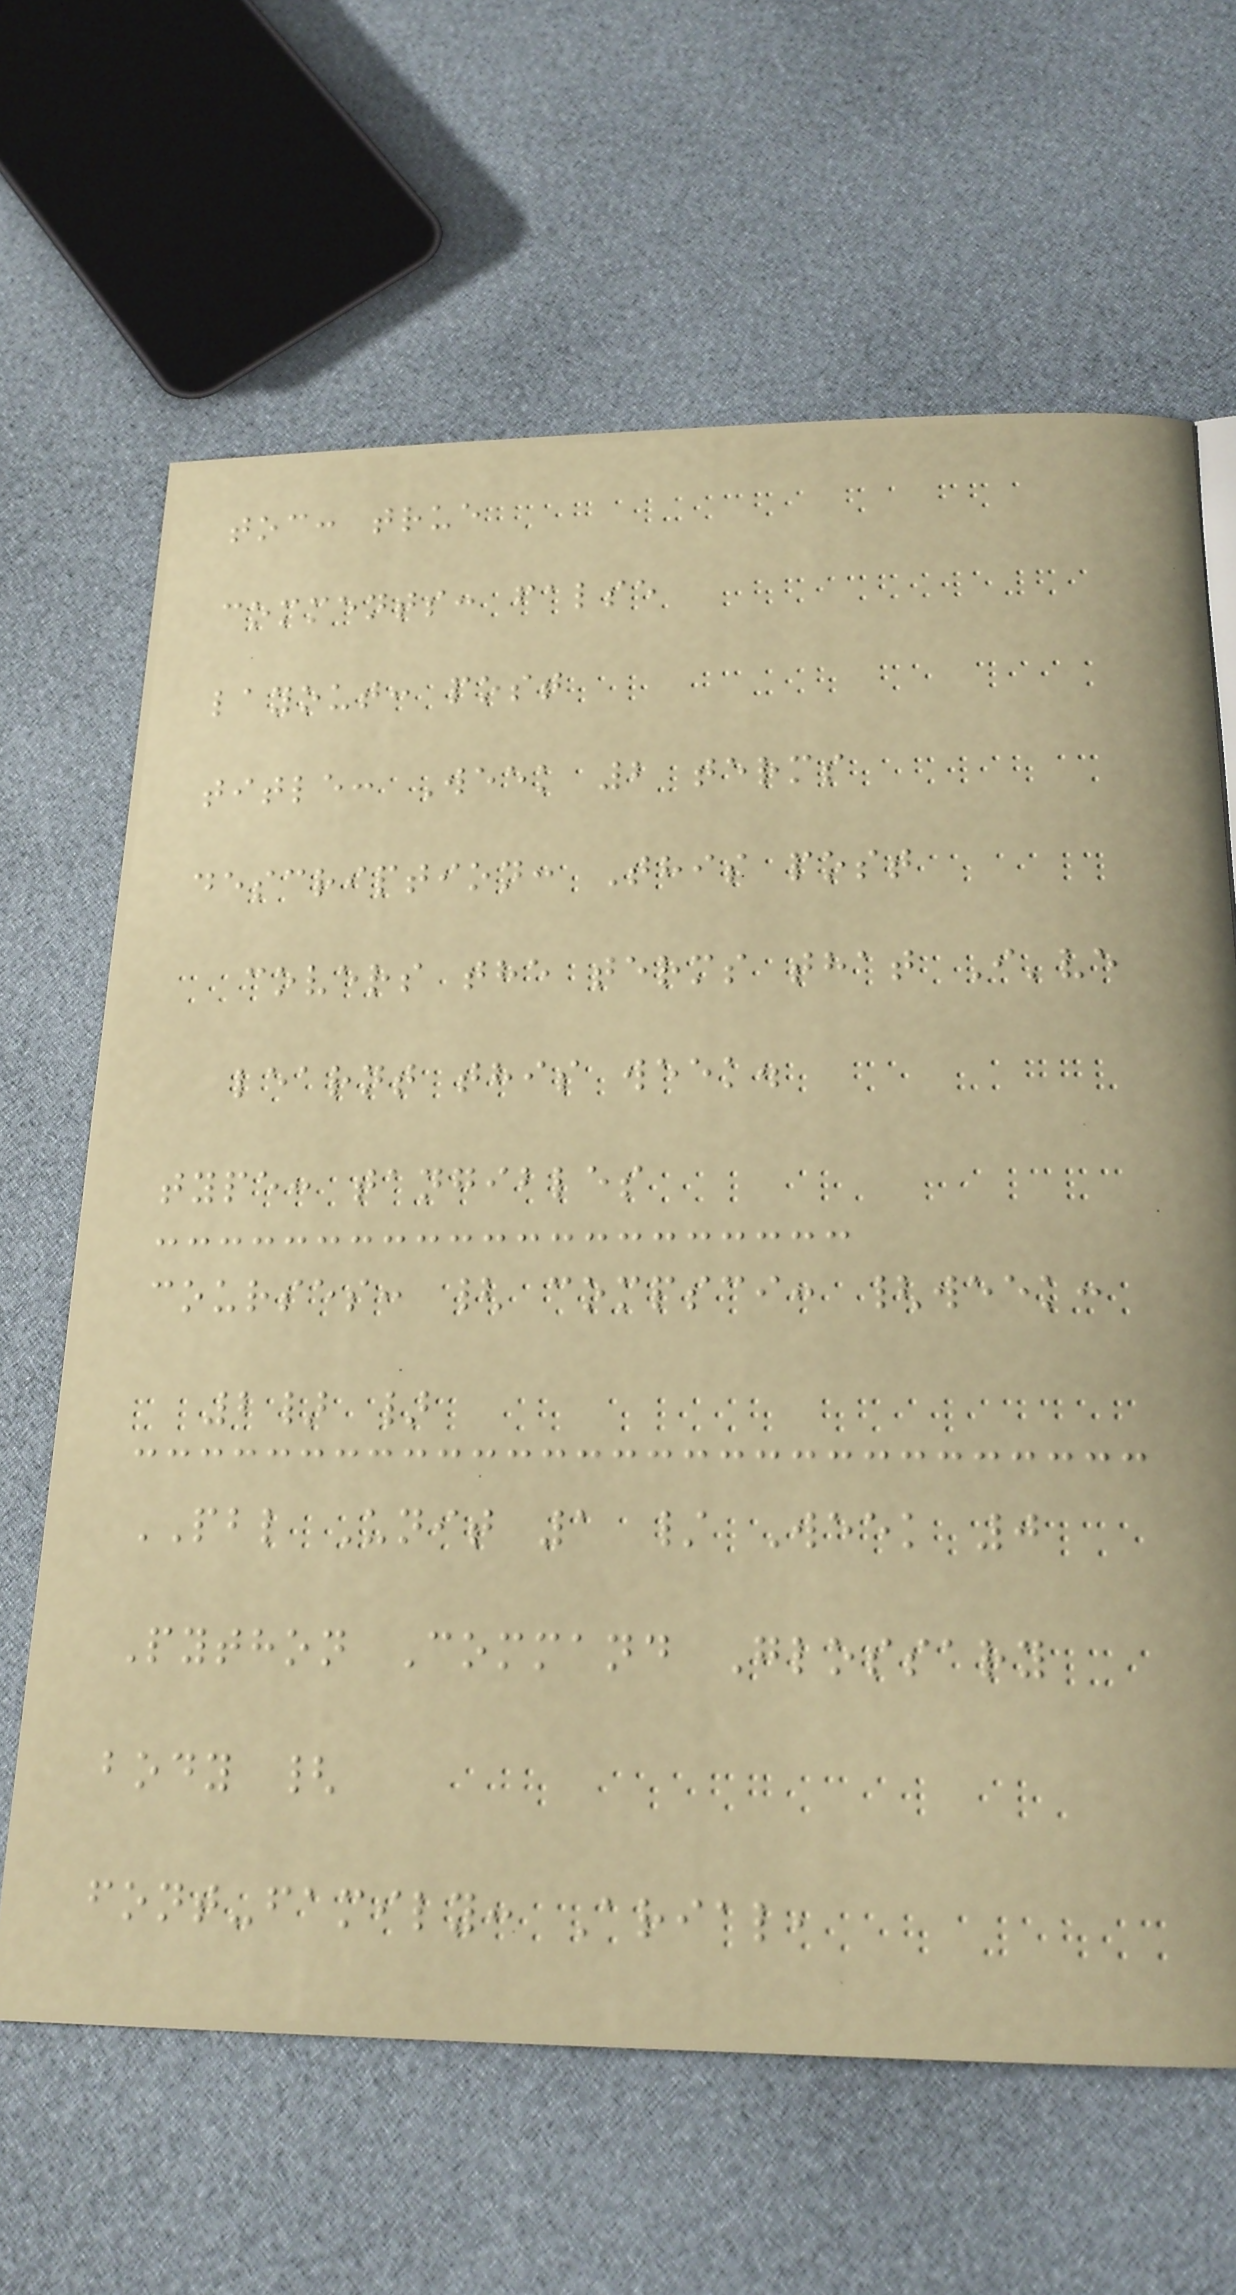toc: true
comments: false
layout: post
title: Week 2 terms
description: This post
covers the terms that I've
learnt this week.
type: tangibles
courses: { compsci: {week:
2} }
PBL Unit 1 / Week 0
Python Command Glossary
body {
font-family: Arial,
